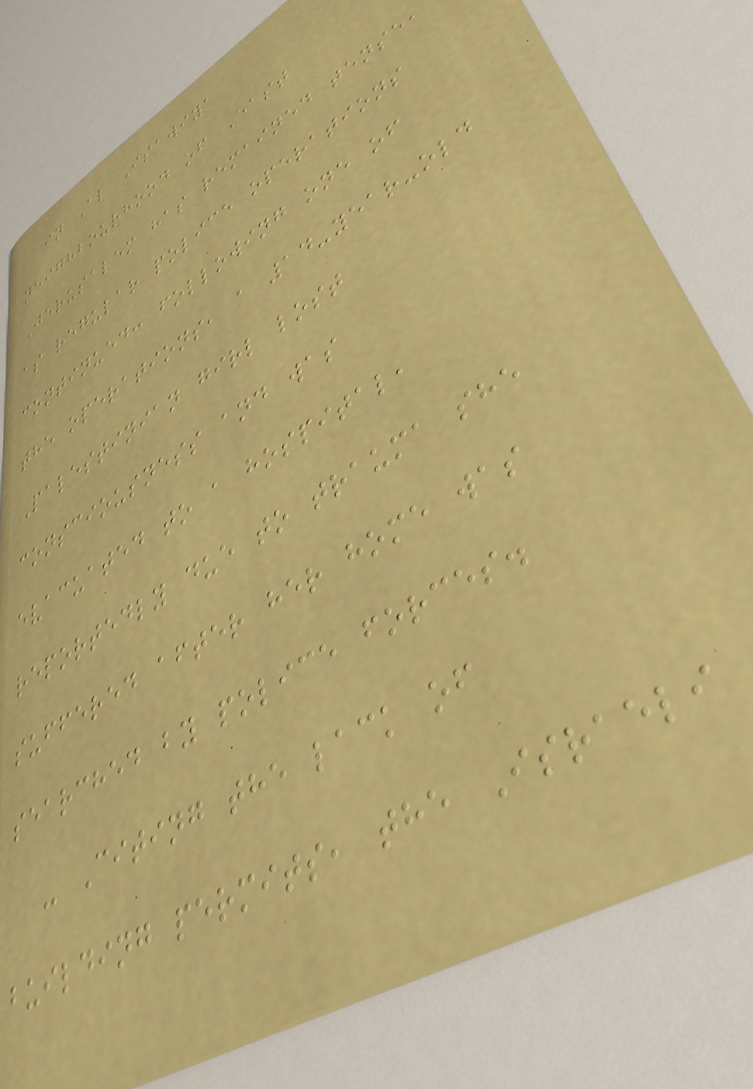in Al Isawiya
neighbourhood of East
Jerusalem has remained tense,
as regular police operations
continued: following one of
the operations, a 14-year-old
Palestinian girl lost
consciousness and was
evacuated to a hospital,
reportedly due to trauma she
suffered after her home was
searched by police forces.
- Citing the lack of
building permits, the Israeli
